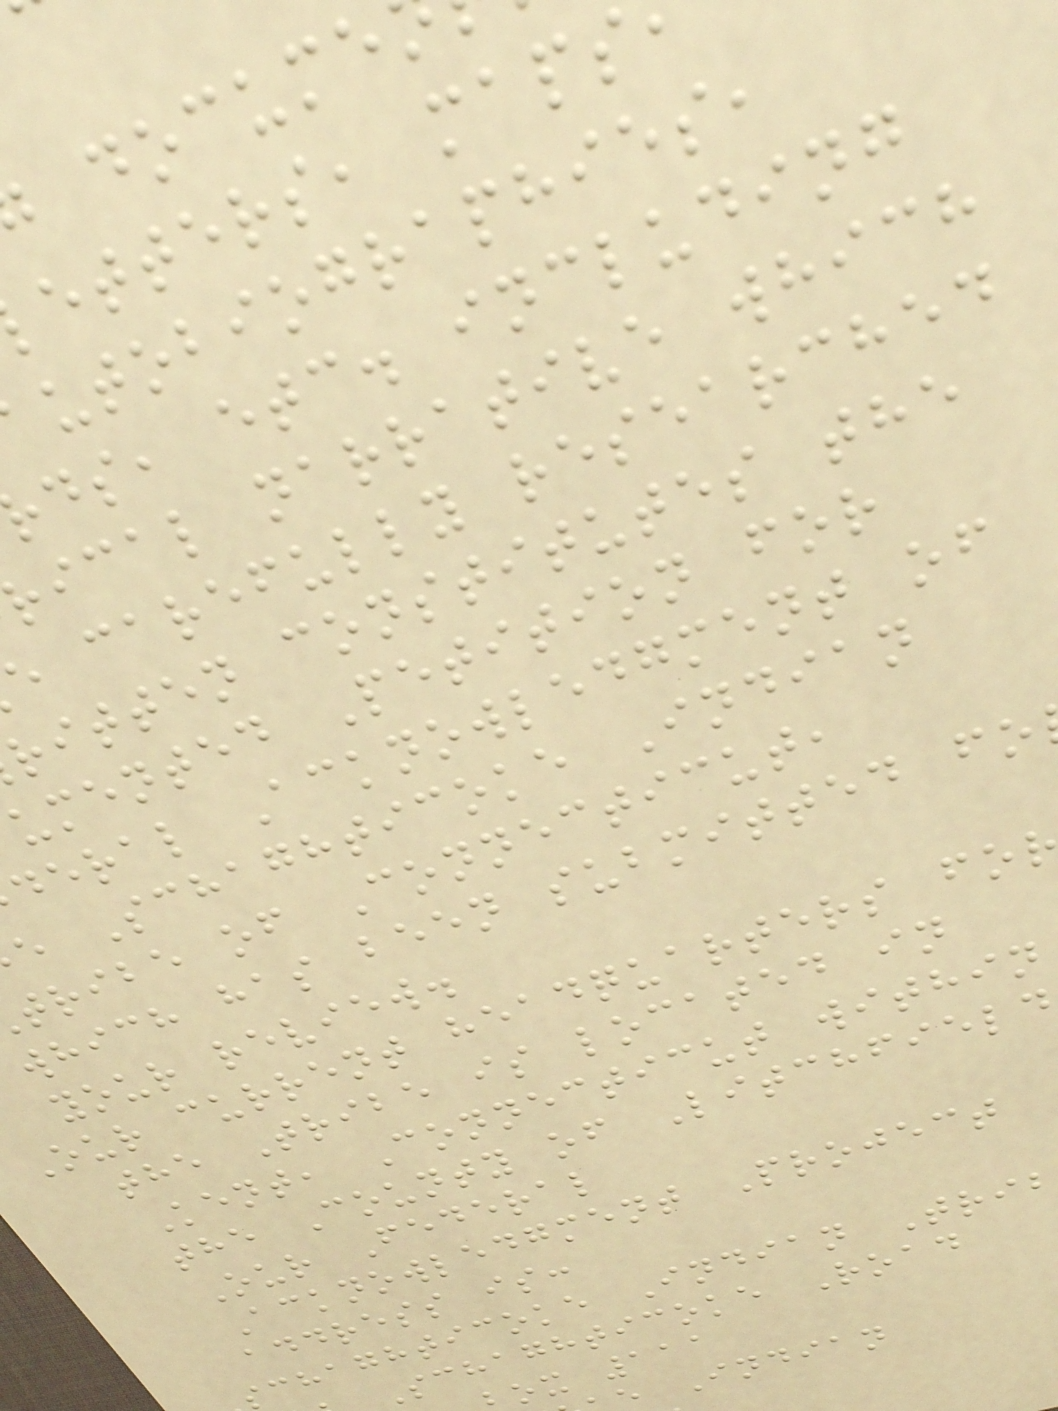etters, maps
utobiographies,
ds, etc. including
rical narrative which
e carefully researched
ritten constitutes the
umented Petition for
deral Acknowledgment of
e Schaghticoke Indian
tribe of Connecticut,
which has been submitted fo
your review.
Our current headquarters fo
the Tribe is located in
Kent, Connecticut within
the County of Litchfield
Our Federal
Acknowledgment Project
address is:
chaghticoke Indian Trib
Schaghticoke Road
ox 111
Indian
